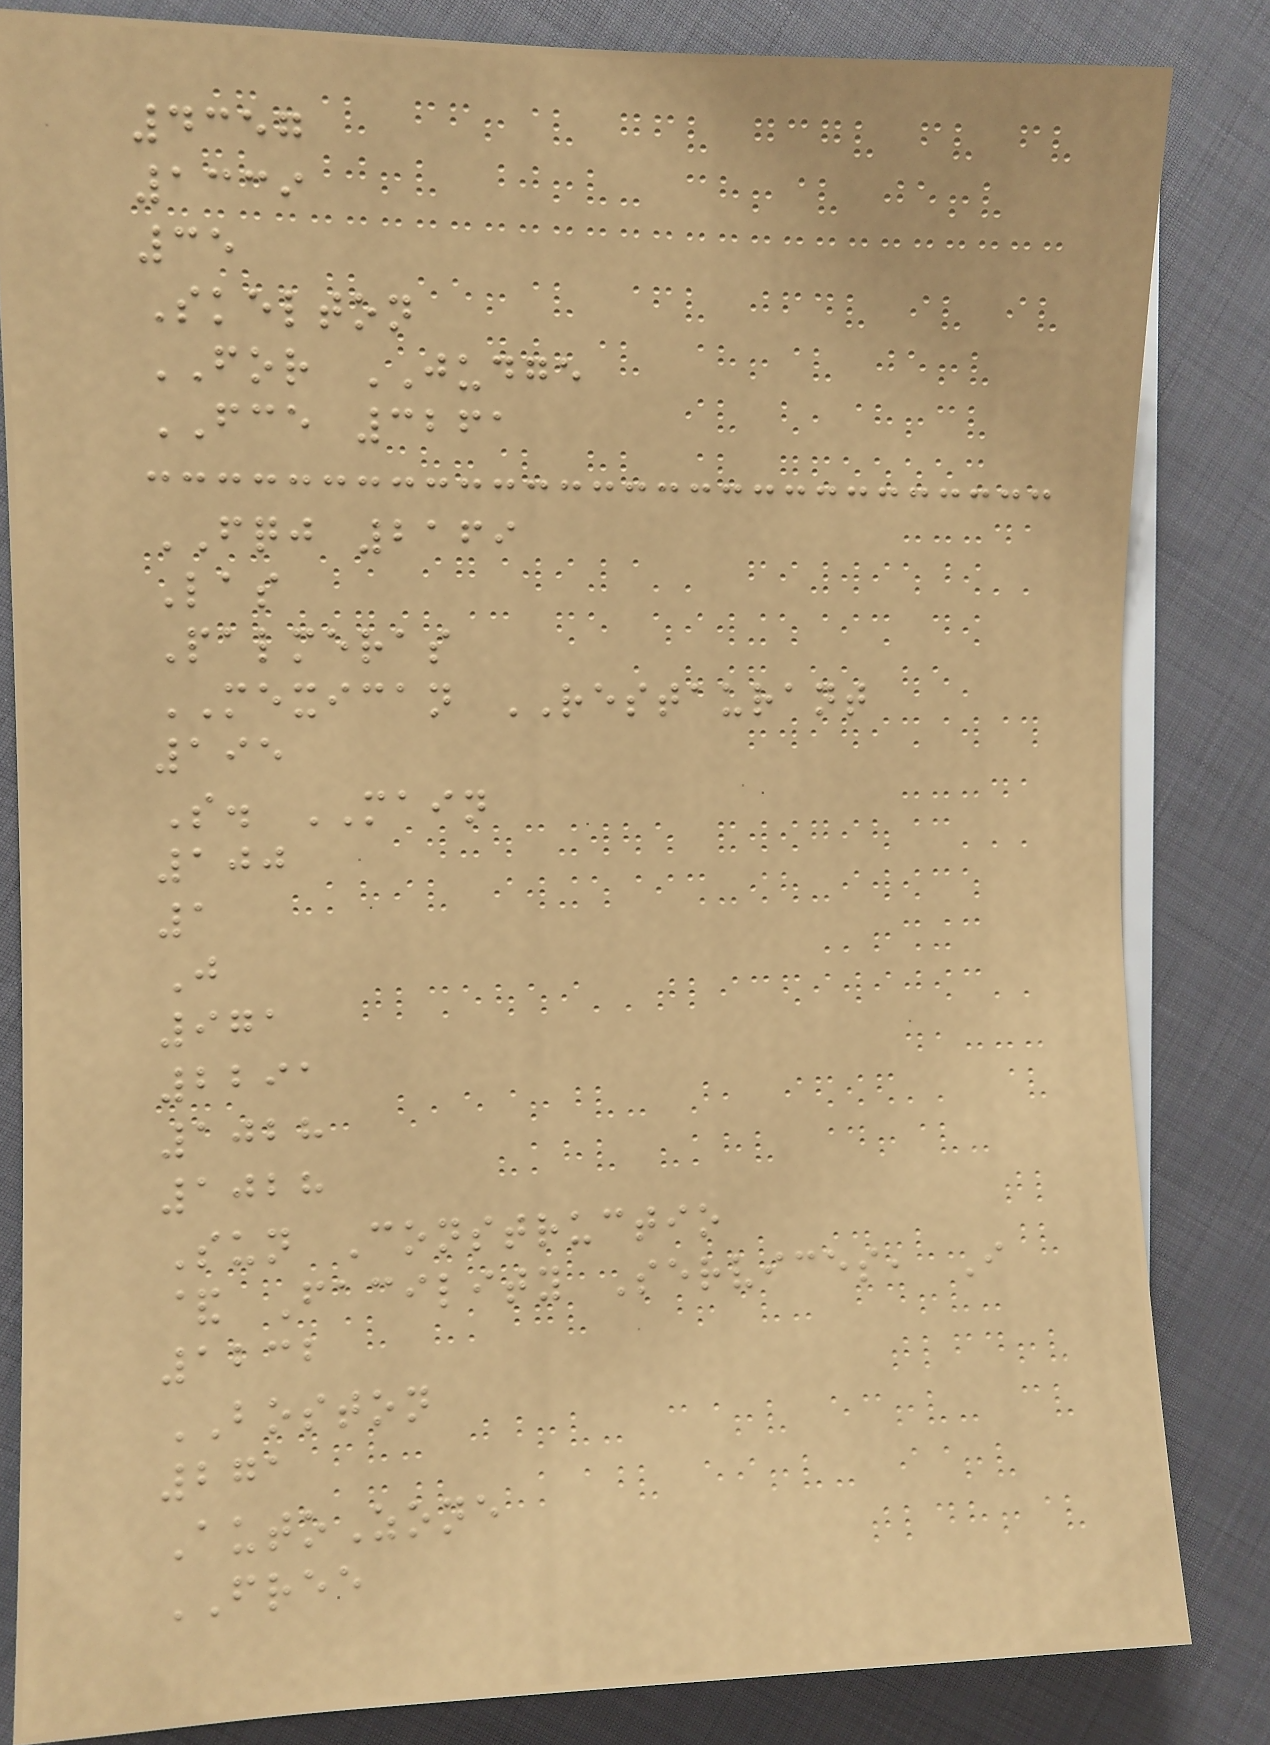4357
1339
35
Skelton
FOR JUDGE
FCE 3261
FQJ 2169
Las
Palmeras
MEXICAN RESTAURANT
195
S. MAIN
100
1
J
971
2291
1028
1028
Sun Constructio
& Facility Services, I
1232
BOSTON
271
AutoZone
FREE
